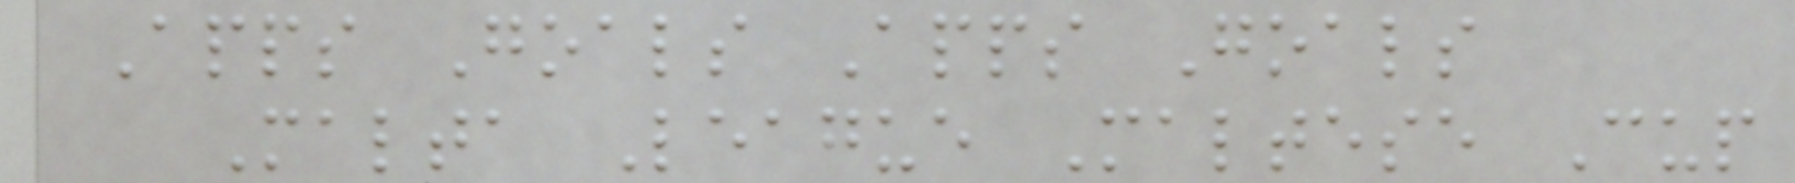Apps Goals Apps Goals
Malta League Maltese Cup
